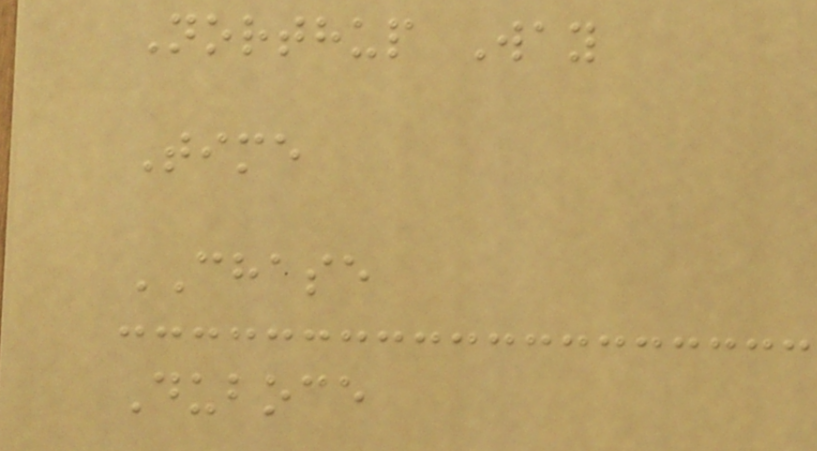Northup Way
Time
CHASE
Duboce
